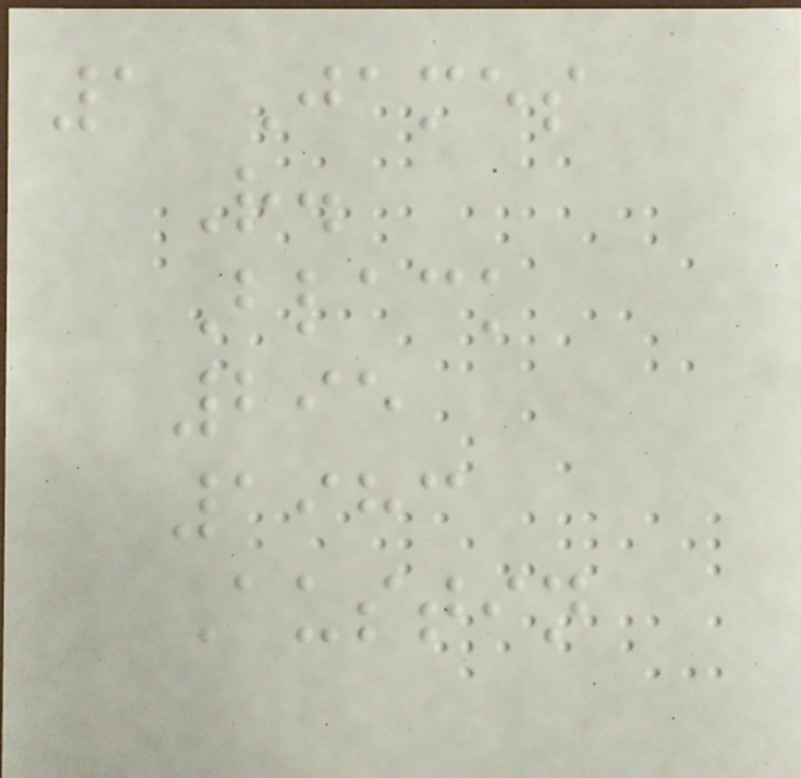1 James
R.
Black
295
1983
Austin
